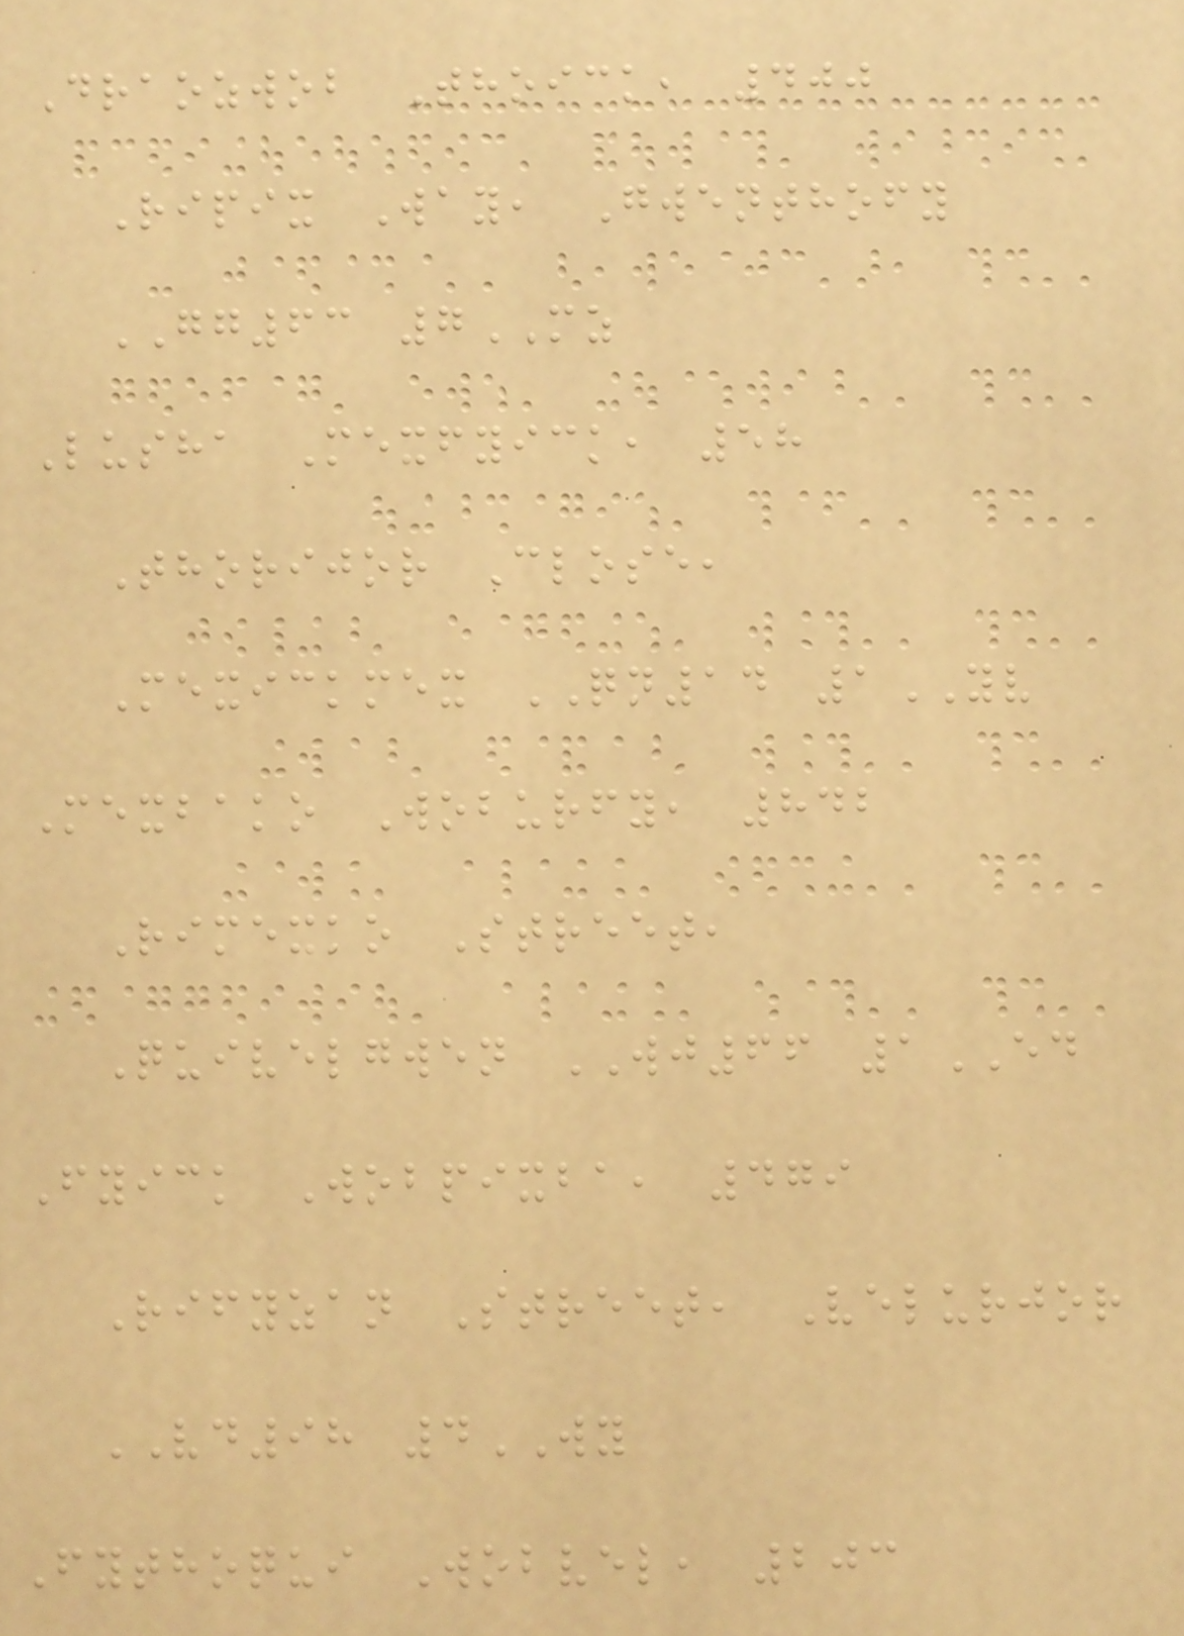Draozwob Thoick, 400
Ripix Way, Gwenthofy
GG63 7MZ
Lusha Mexfyick, 58
Thorijor Close,
Mexickmex QN14 1YV
Mexbako Woburfy, 842
Rimexko Street,
Quivelgwen WJ66 1ED
Fyick Wobpixba, 479
Rifyzan Street, Velurjor
VD98 4WY
Fythoqui Wobvel, 203
